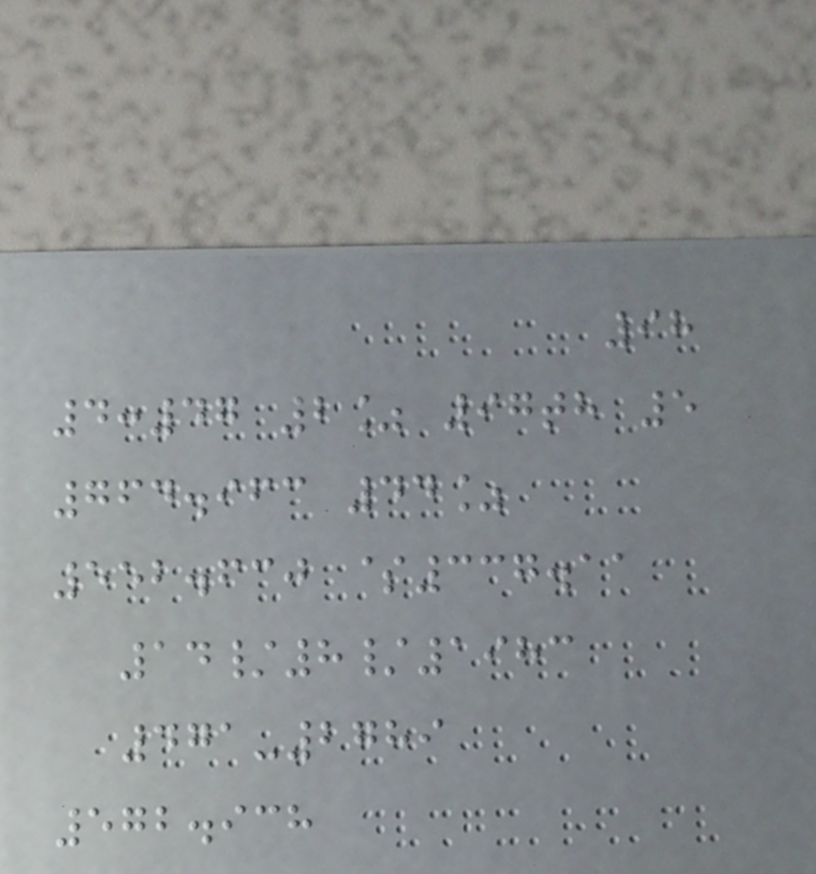98
4:47 2% 97th 5
764.963 44%
552.630 $337.11
14/8/1983
471-2789
572.938
